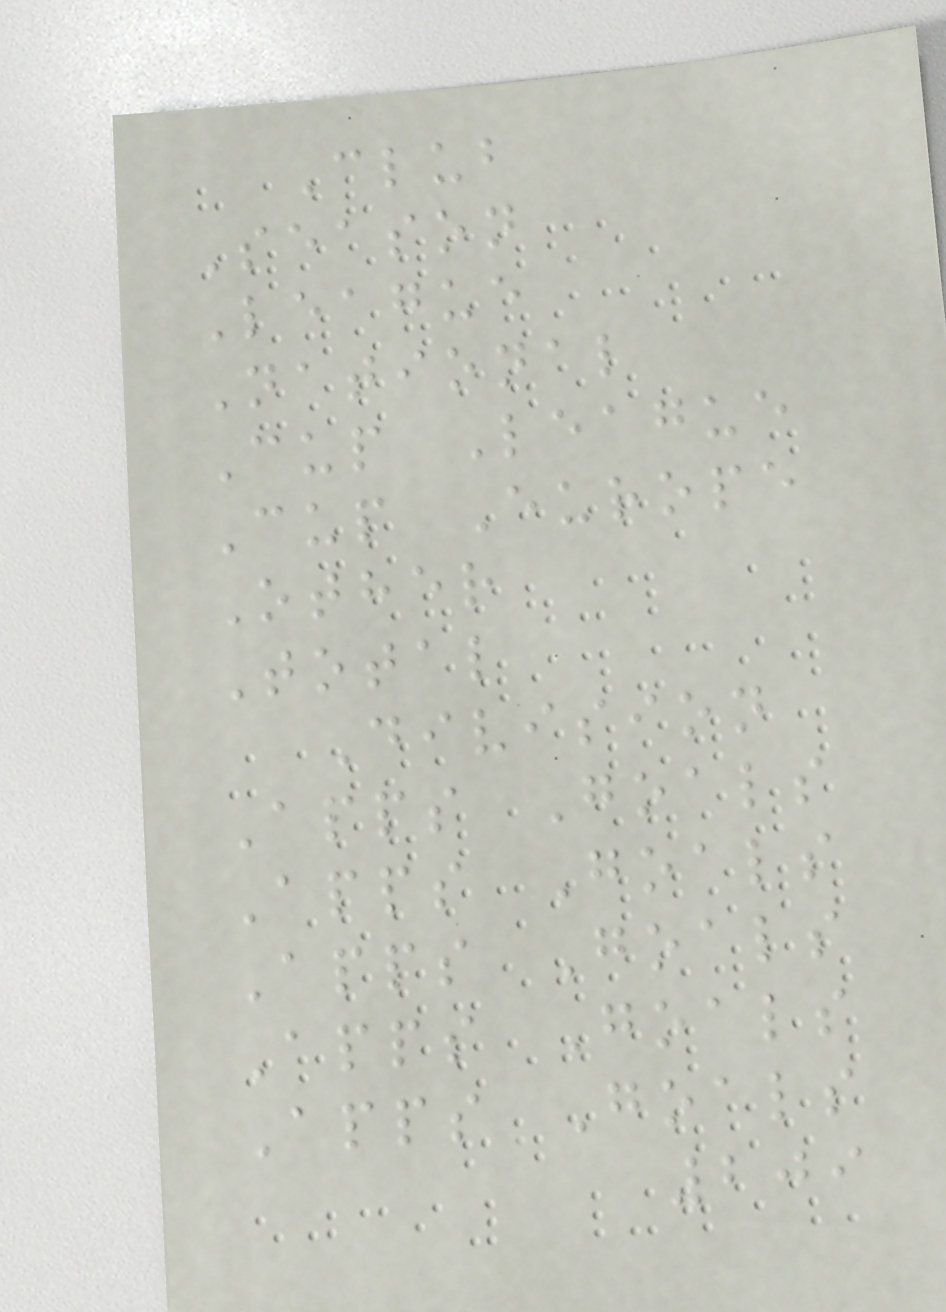Club
Season
League
National
Cup League
Cup Europe
Other
Total
Division
Apps Goals
Apps Goals
Apps Goals
Apps Goals
Apps Goals
209
